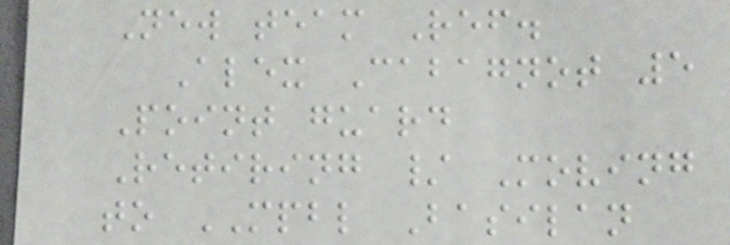New team Ref.
Alex Cabagnot 5
Point guard
Retiring / Moving
to MPBL Basilan
